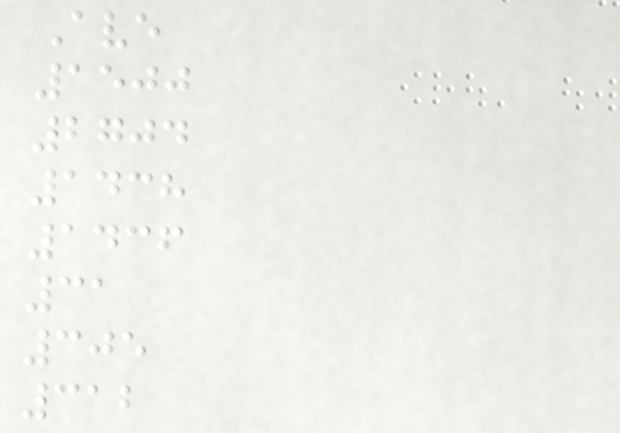Ave
1500
2704
1438
1436
31
305
312
